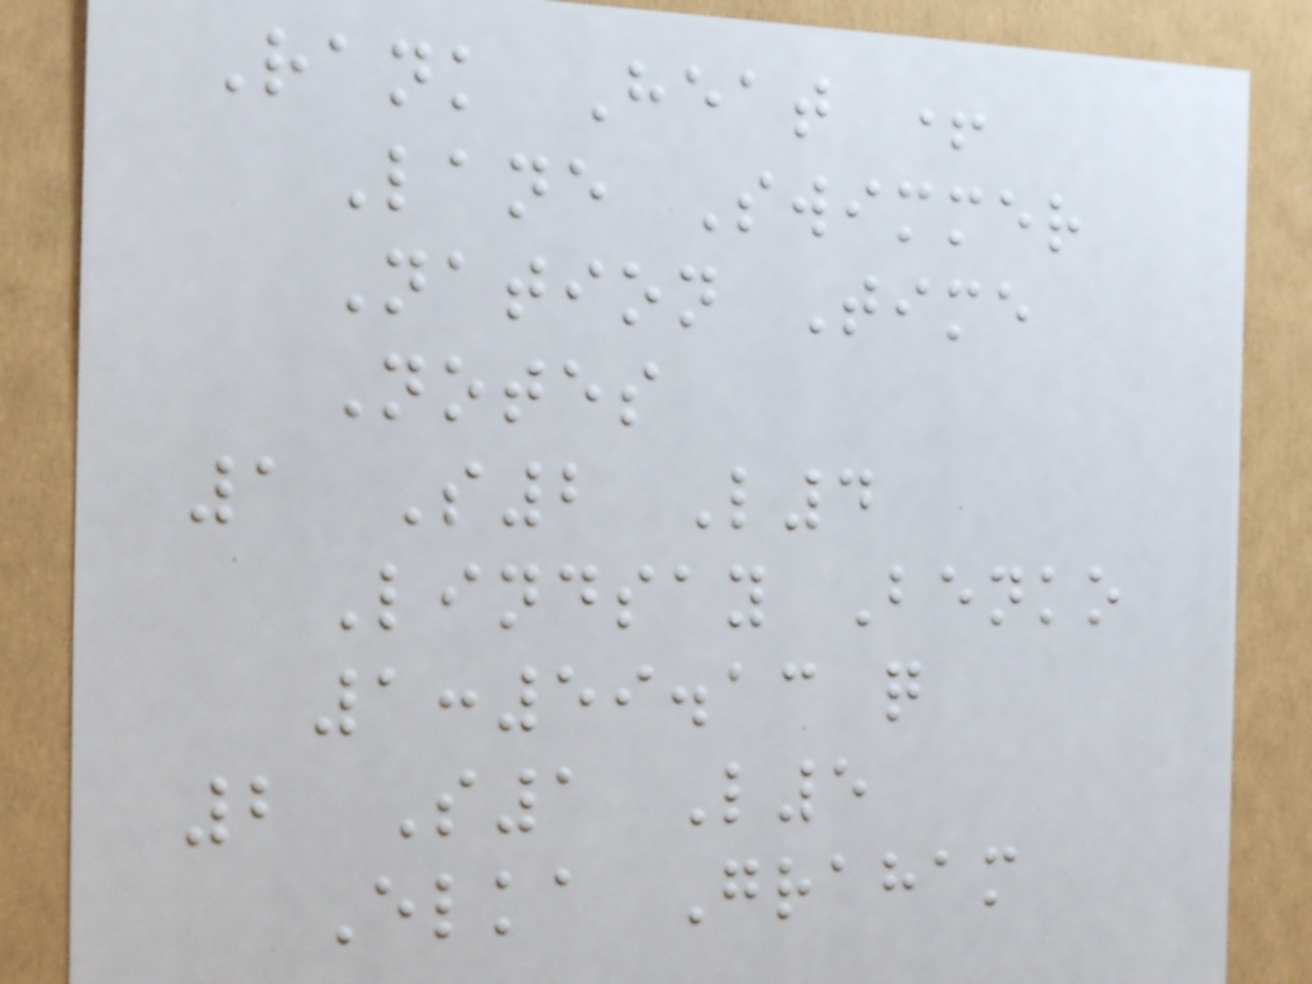Rank Heat +
Lane Swimmer
Nation Time
Notes
1 S2 L4
Lindsay Benko
1:59.13 q
2 S1 L5
Elka Graham
